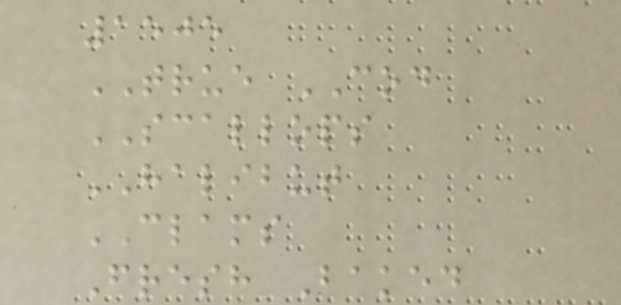1505
TRUE COD
SCALLOPS
HALIBUT
CLAMS
Fresh Baked
